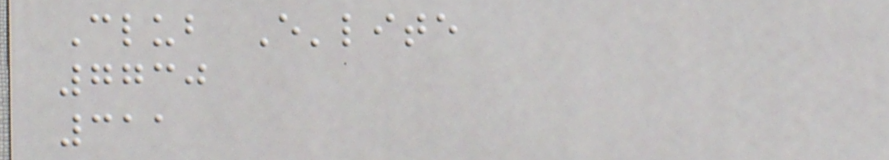Club E'lite
7730
311
